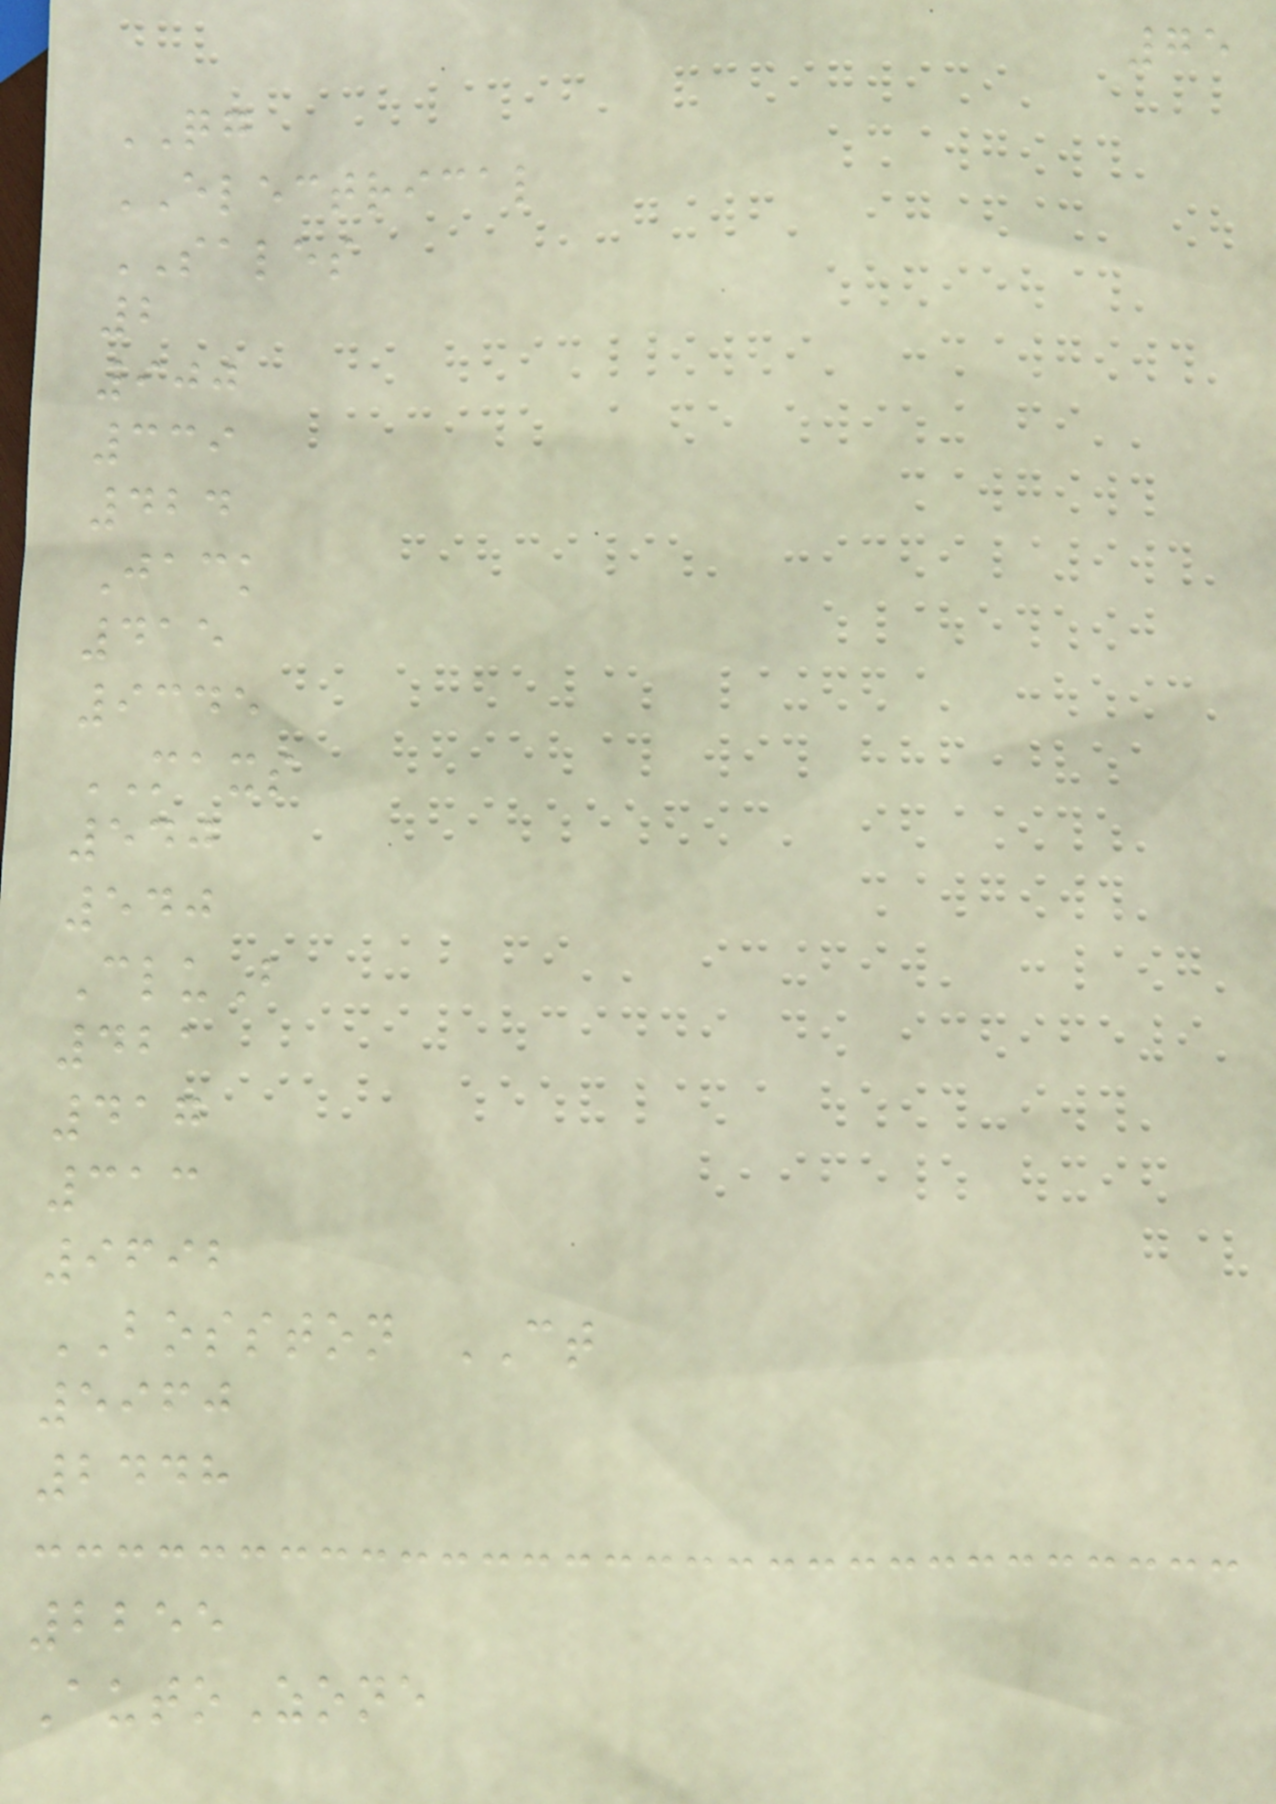75
QG
ELECTRICAL
SALES
2
900
339
424
Jack
415
9345
MAXS
540
540
CluB
421
417
313
9692
BOSSTON CT
5960
2448
2255
AutoZone
